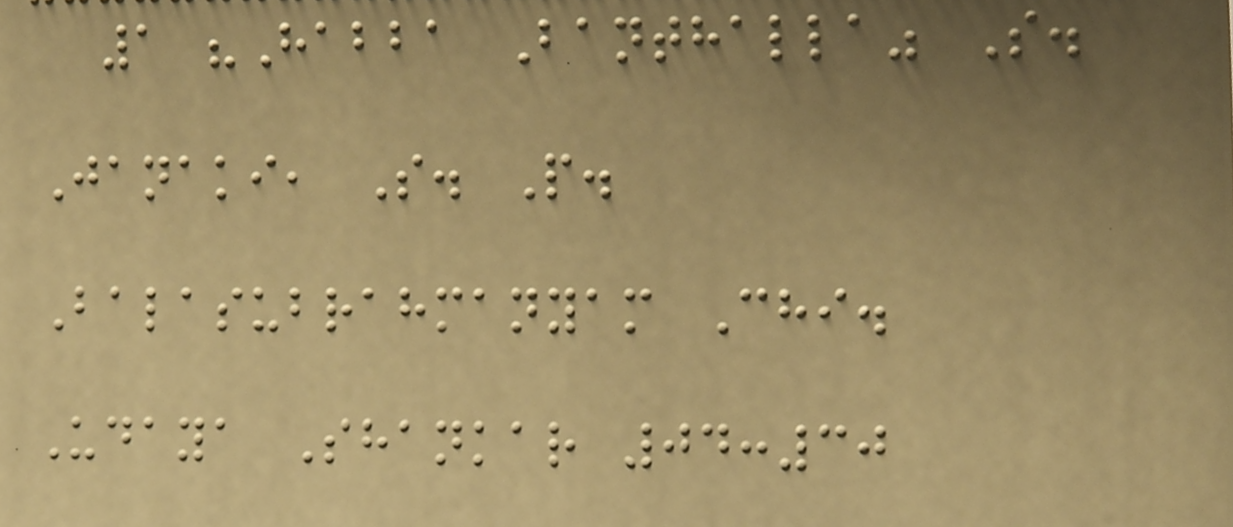1 "Habba Banthalla" S.
Janaki, S. P.
Balasubrahmanyam Chi.
Udaya Shankar 04:30
